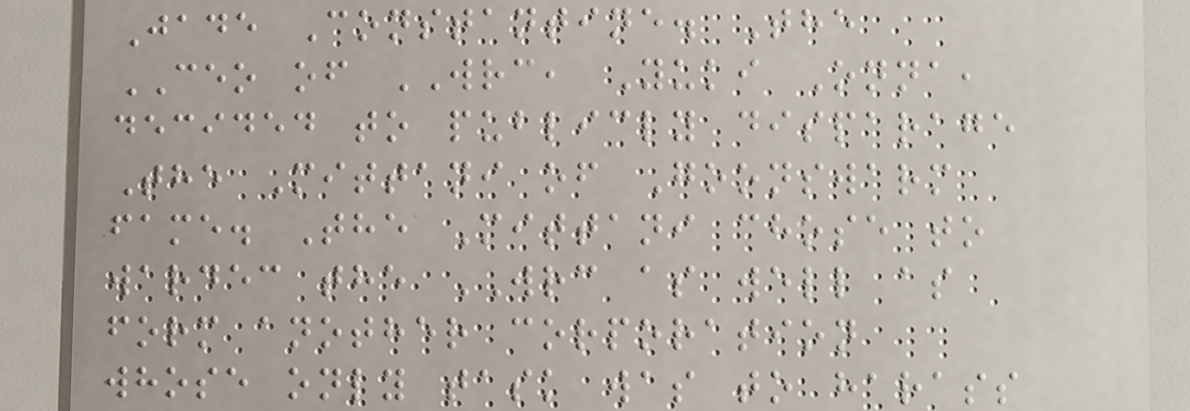Jade Constantine. The
CEO of WRC, Yuki Onna,
decided to publicly disparage
The Mittani of Goonswarm
fame. The Mittani chose to
wardec the WRC as well as
form another corporation
whose only task was to harass
